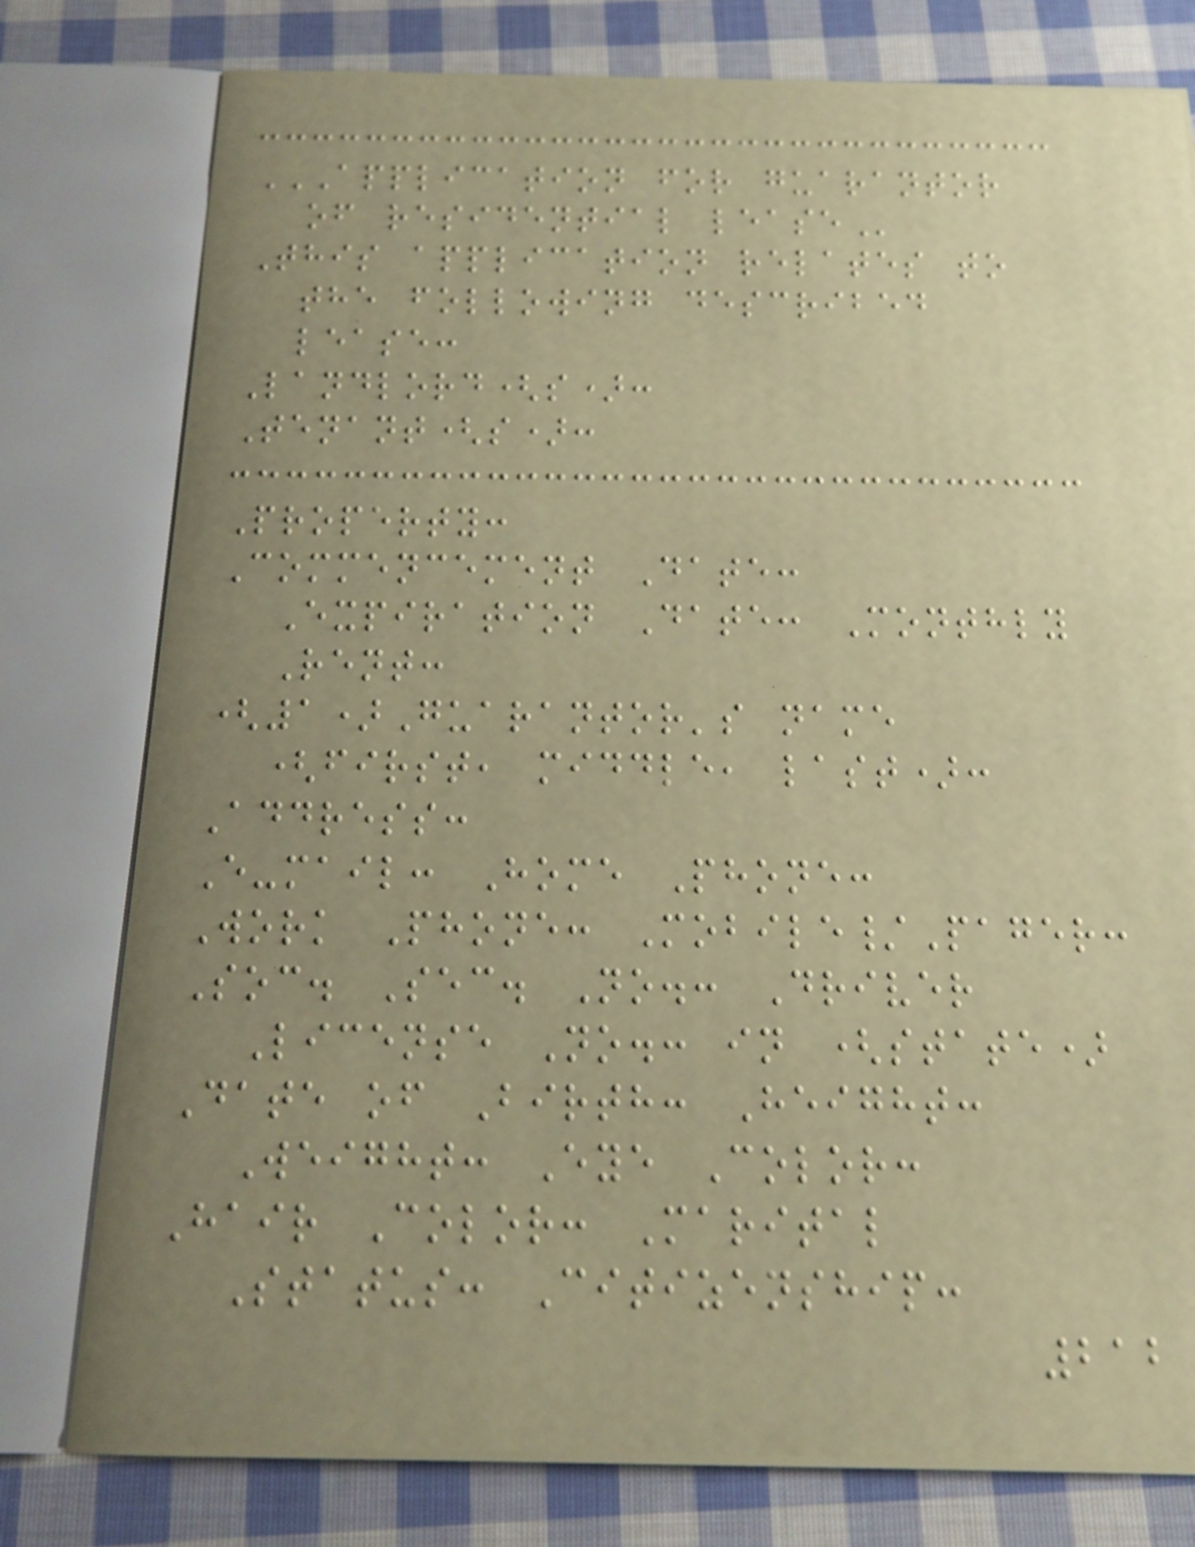APPLICATION FOR GUARANTOR
OF RESIDENTIAL LEASE
This application relates to
the following described
lease:
Landlord(s):
Tenant(s):
Property:
Commencement Date:
Expiration Date: Monthly
Rent:
(1)Guarantor's name
(first, middle, last):
Address:
E-mail: Home Phone:
Work Phone: Mobile/Pager:
Soc. Sec. No.: Driver
License No.: in (state)
Date of Birth: Height:
Weight: Eye Color:
Hair Color: Marital
Status: Citizenship:
212
